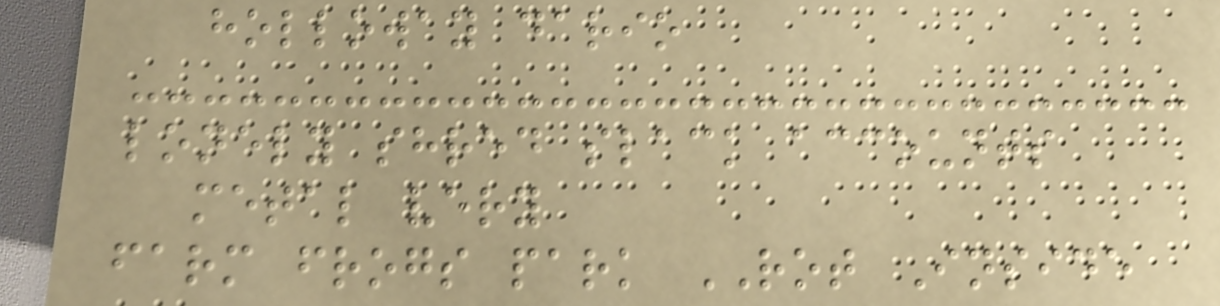holloway dario
lonely shred slack accounts
metal very
farm frogs park ROT Inside
